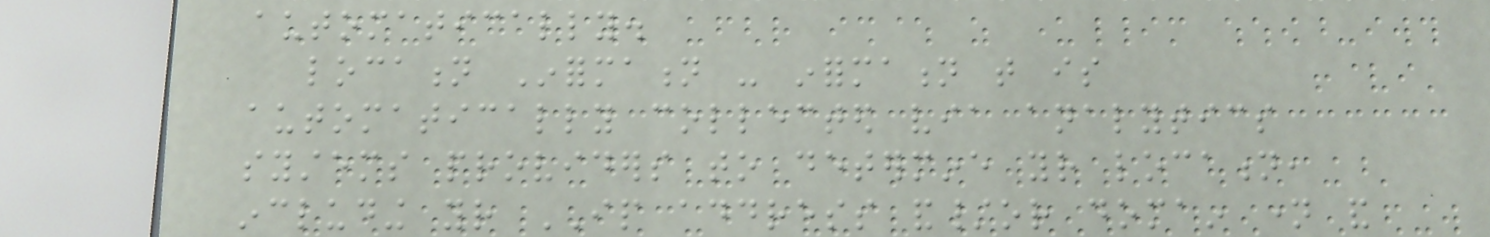automatically.
location Information - information that is
automatically collected via analytics
systems providers to determine your location,
including your IP address and/or domain name and
